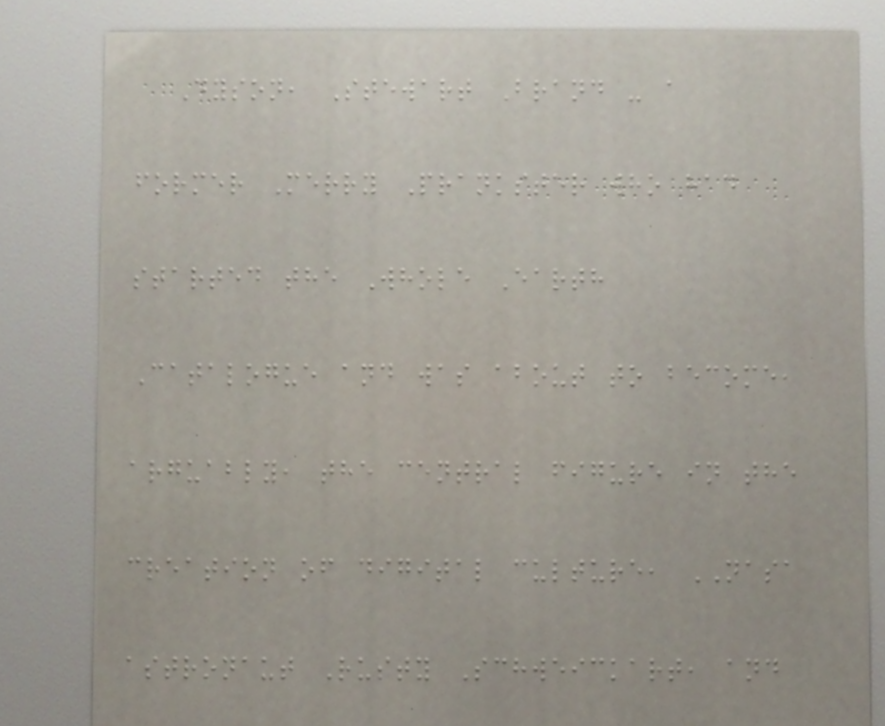Dyson, Stewart Brand - a
former Merry Prankster who had
started the Whole Earth
Catalogue and was about to become,
arguably, the central figure in the
creation of digital culture, NASA
astronaut Rusty Schweickart, and
